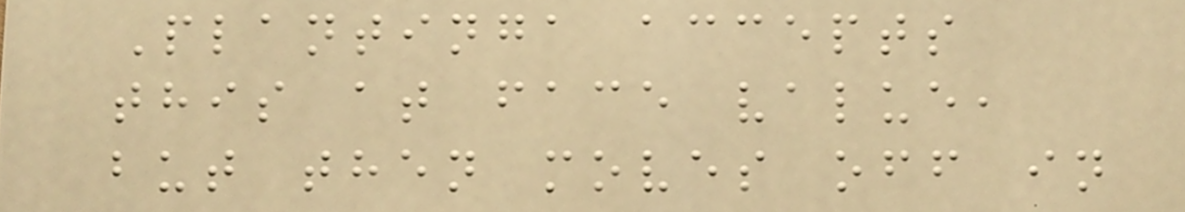Plantinga accepts
this at face value,
but then moves off in
